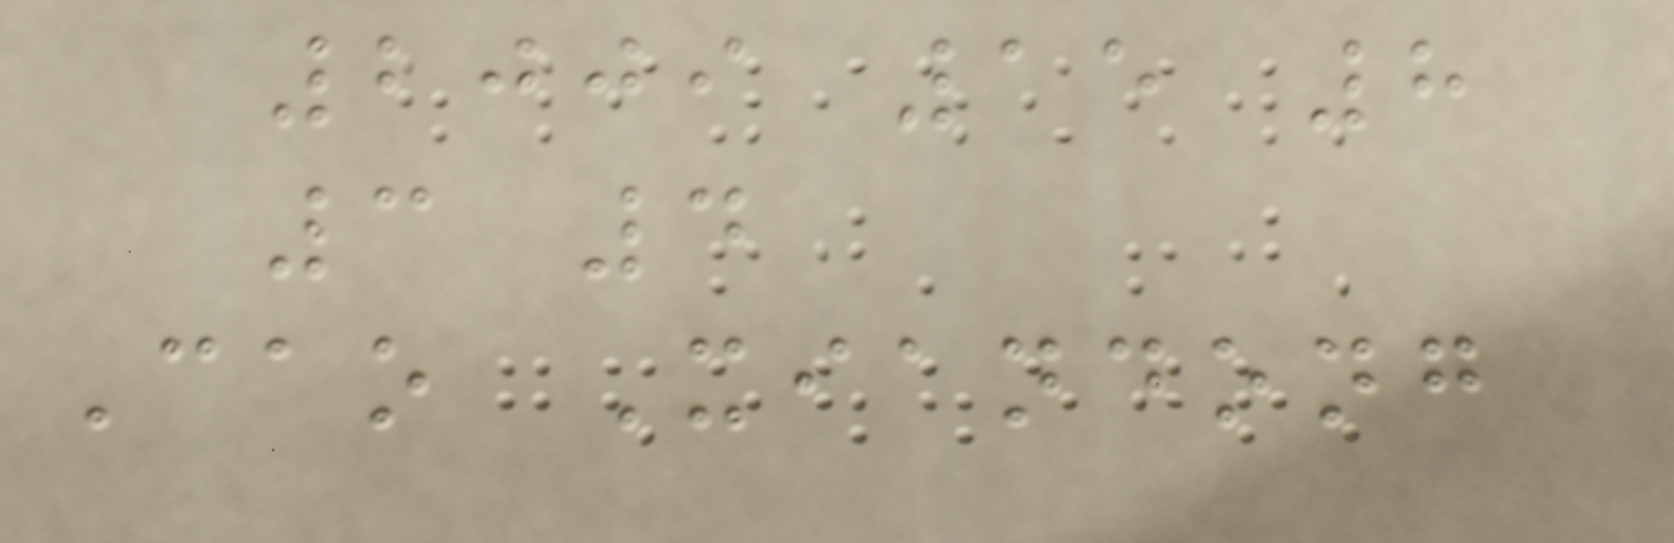2009 15 8
3 4
Cao Xiandong
